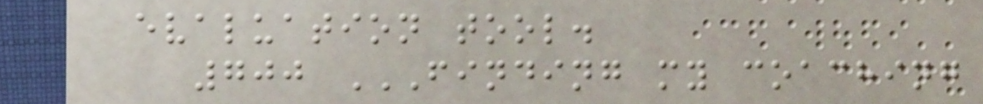evaluation tool.
700 FINDING MY COACHING
